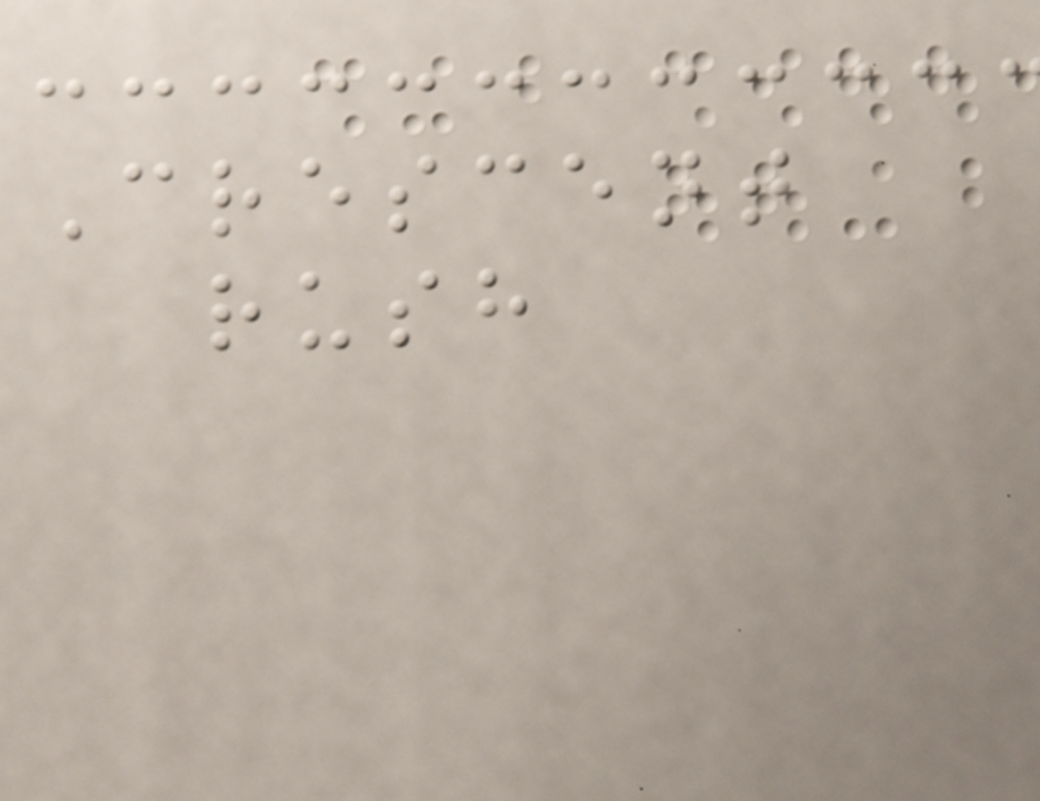Crescent
rush
